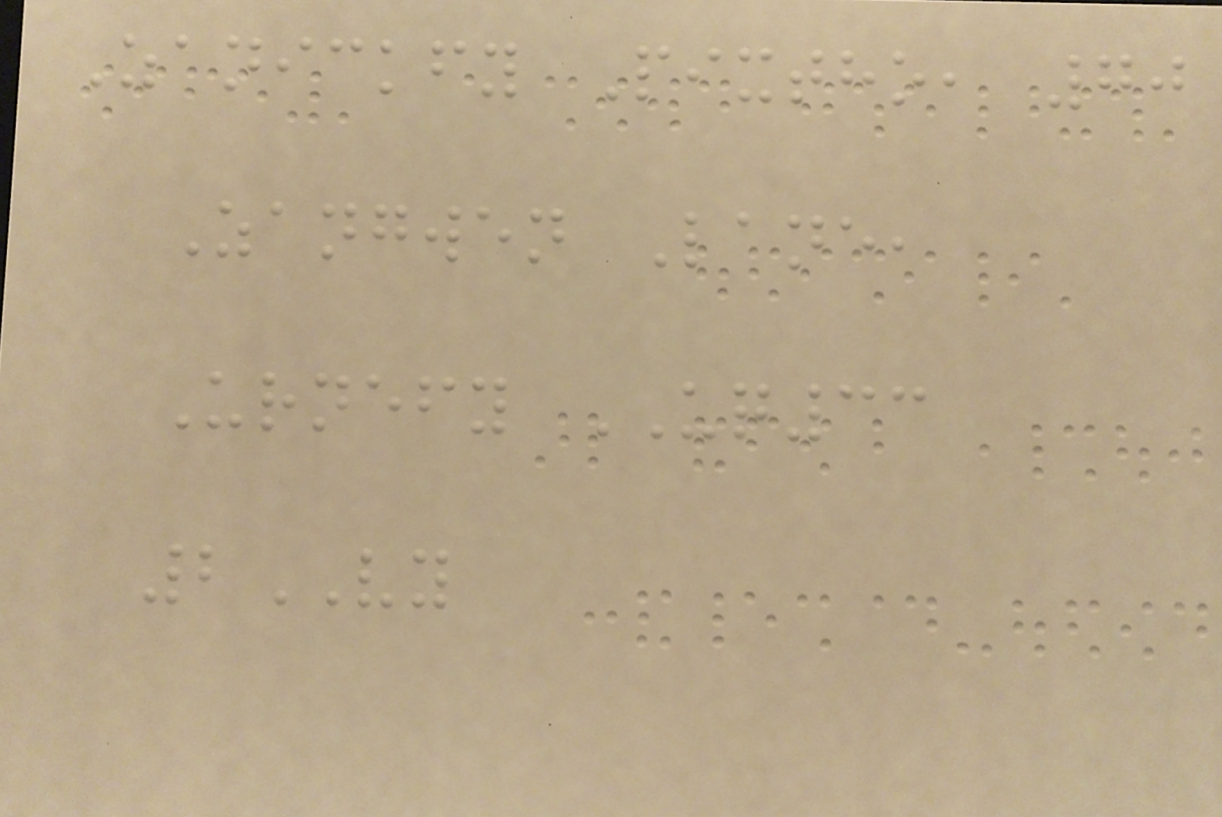Zanickfy Pixtho, 70
Zangwen Lane,
Urnefy UQ33
2VY
